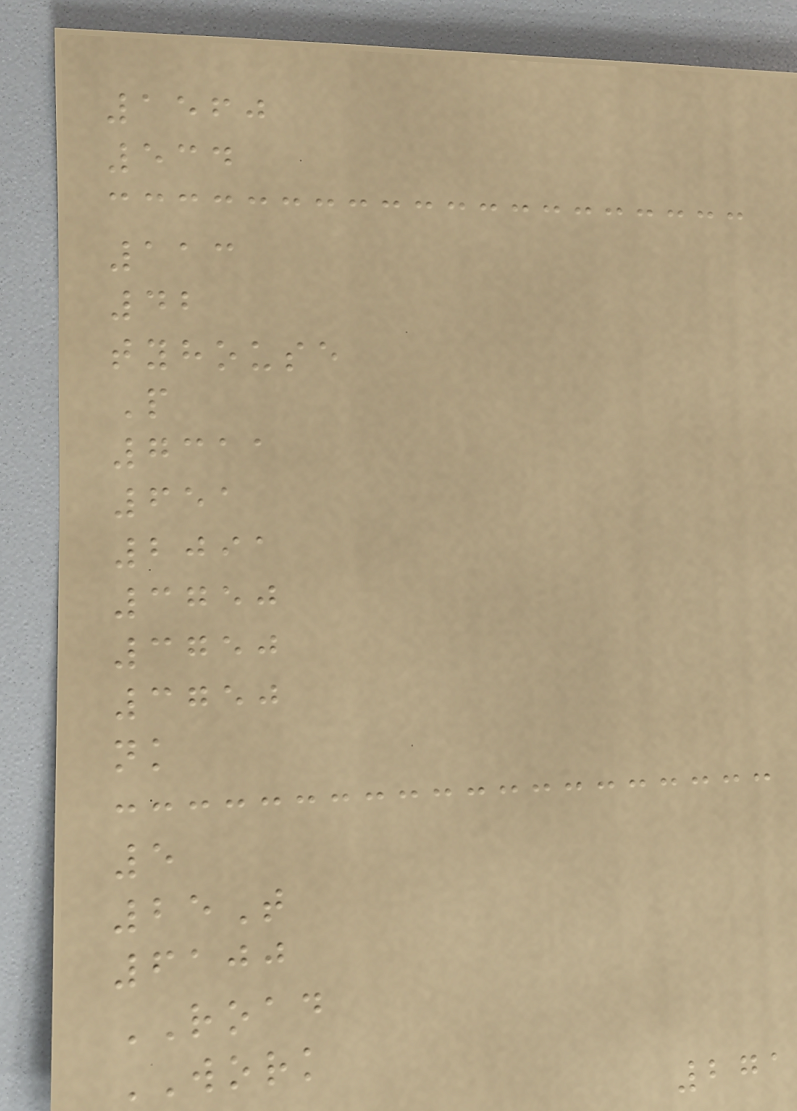1560
534
113
42
tyhouse
P
7311
651
2091
3750
3750
3750
nk
5
25T
6100
ROAD
WORK
271
